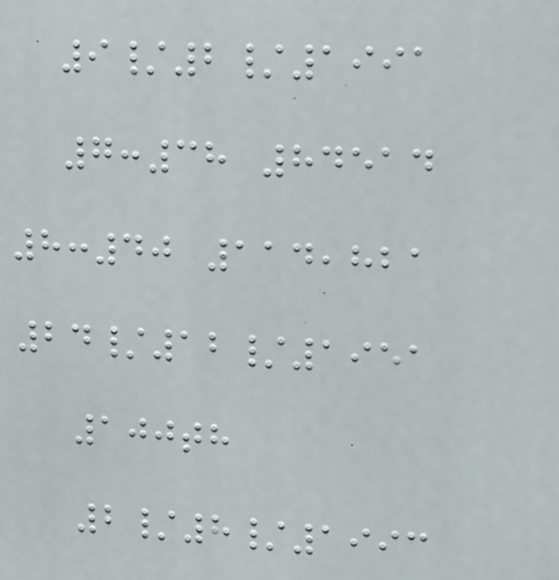9/2/1991
7:38 84514
8:40 114,821
24/12/1951
100th
2/8/1993
